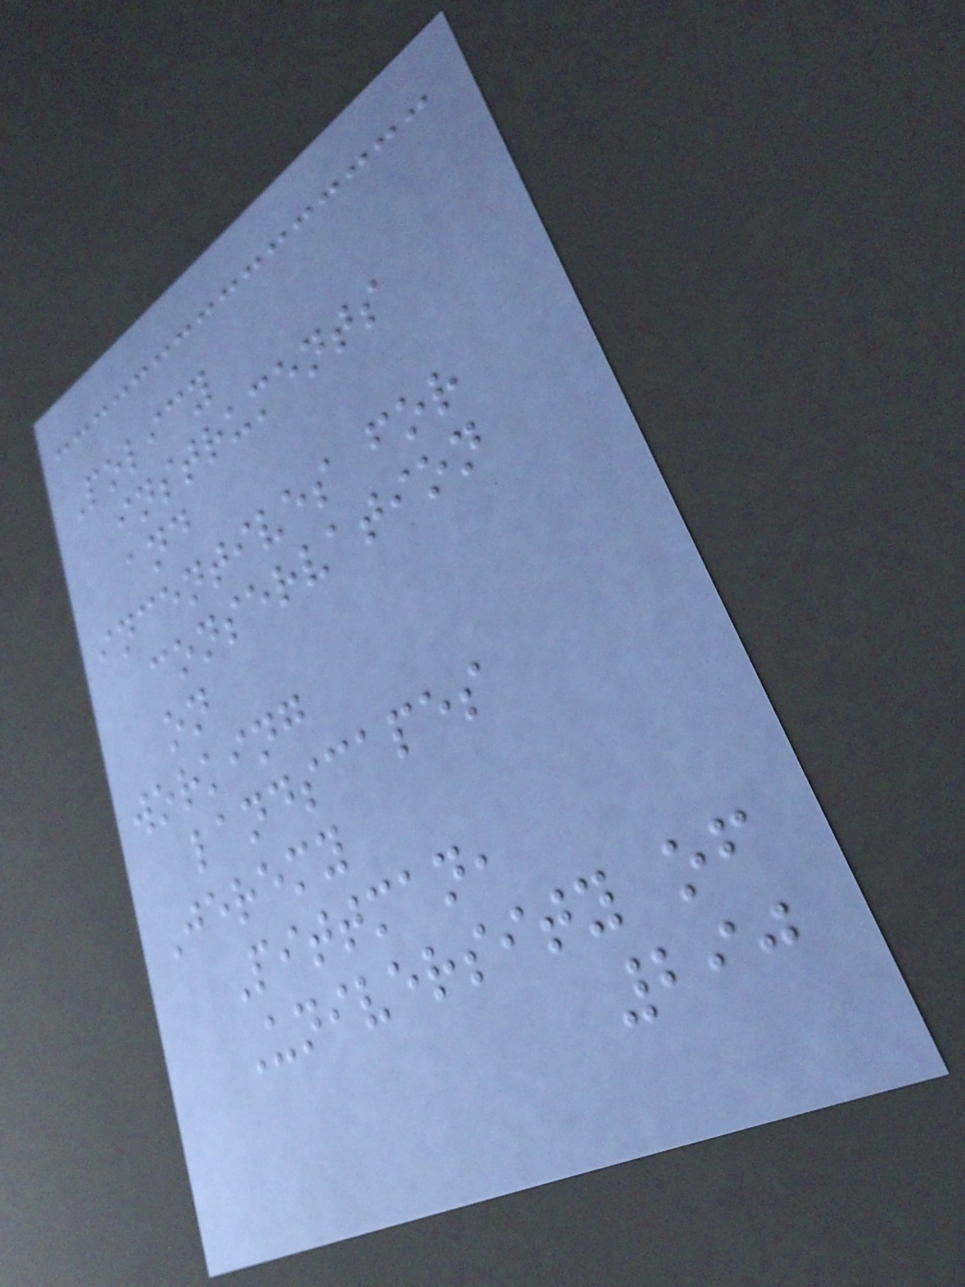Policy
instruments
and
incentives for
conservation
on
working
landscapes
Jeremy
Pittman,
University of
290
